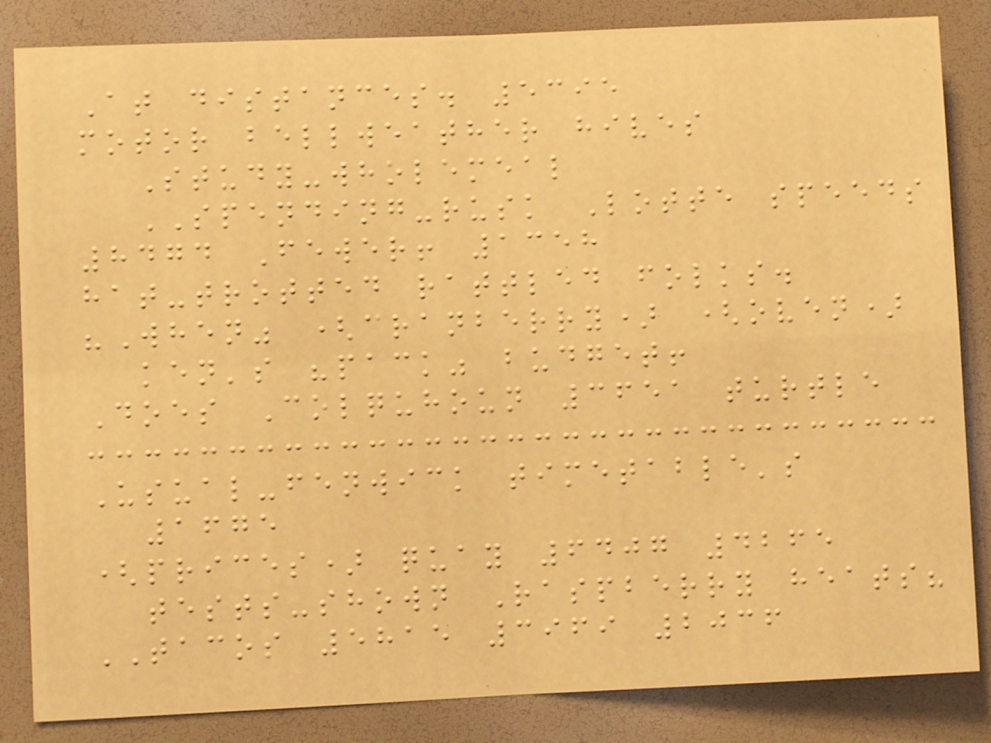At distances. 5395
motor bellweather hives
Study-wholemeal
SPENDING-rusk Lotte speeds
8474 Fewer! 1358
hat-trotted rattled folks.
"When" (cranberry) (oven)
ken's "pack" budget!
Does Colquhoun 3651 turtle
Usual-fenwick timetable's
1675
(prices) quay 6407 4265
tests-shown Raspberry heats?
TACOS 5815 3969 2036
